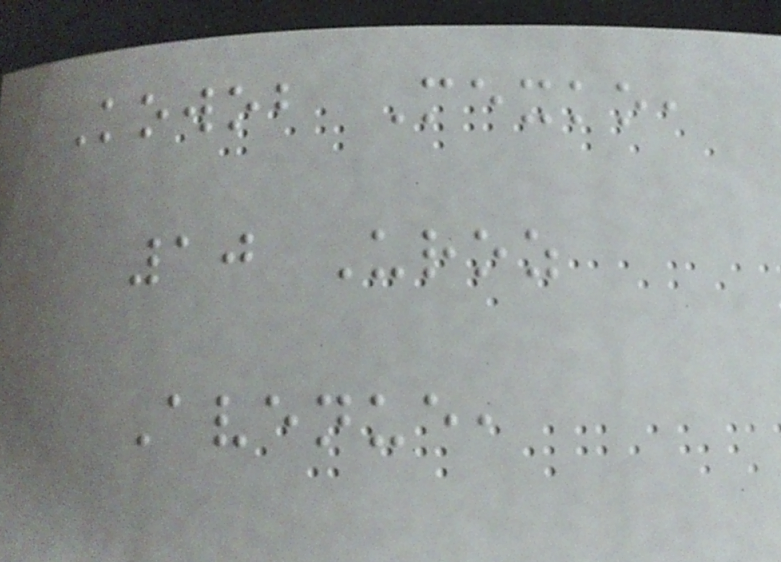Kowob Mexko,
10 Uroz
Avenue,
